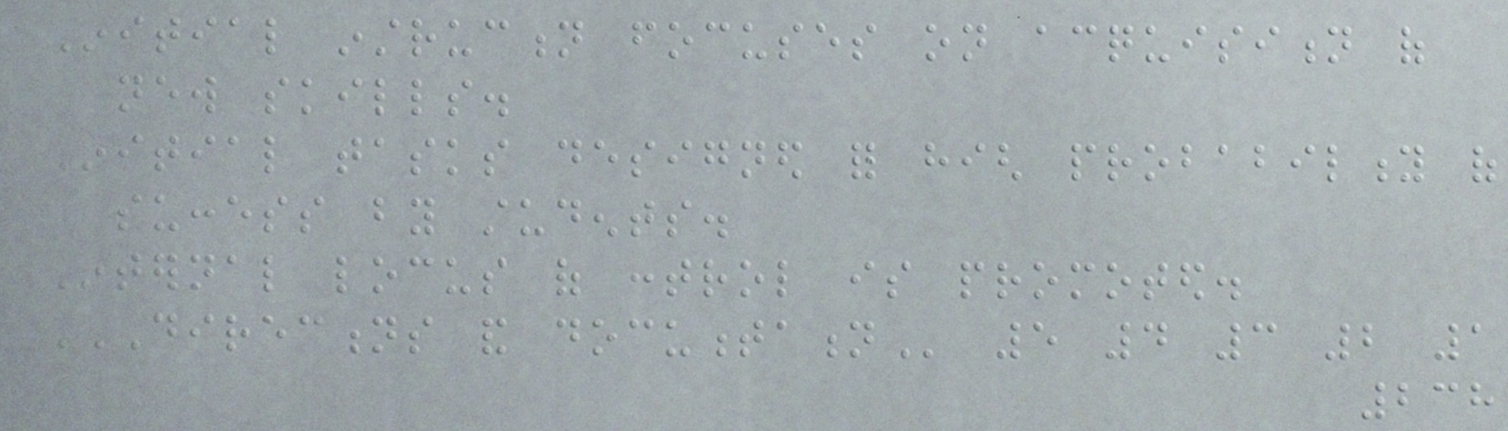Initial instruction focuses on acquisition of
new skills.
Initial tasks designed for high probability of
success by students.
Internal locus of control is promoted.
DIRECTIONS AND DOCUMENTATION 5 4 3 2 1
238
